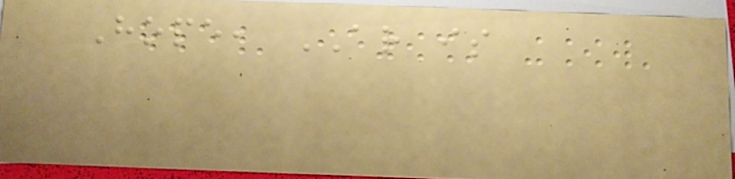Hope, AR is
